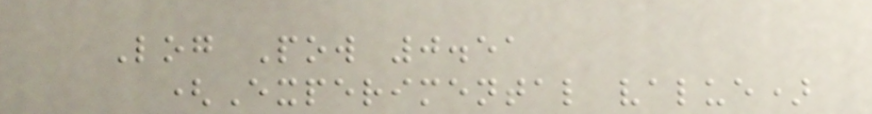Log Pow 0.51
(Experimental value)
